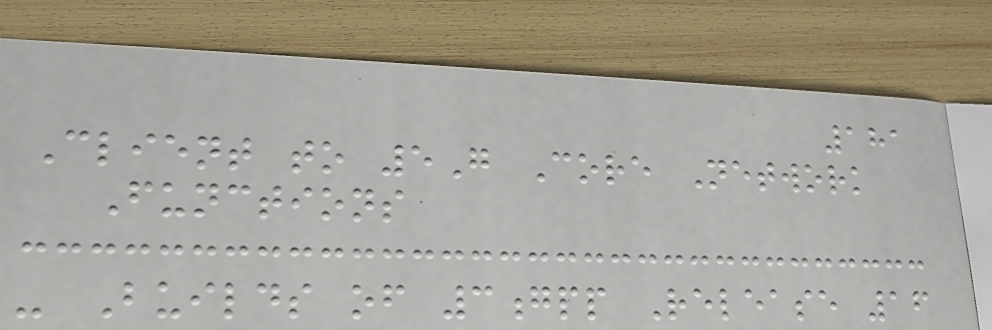181
Client to 5G Core Network
Functions
- Builds of 3gpp Release 16
